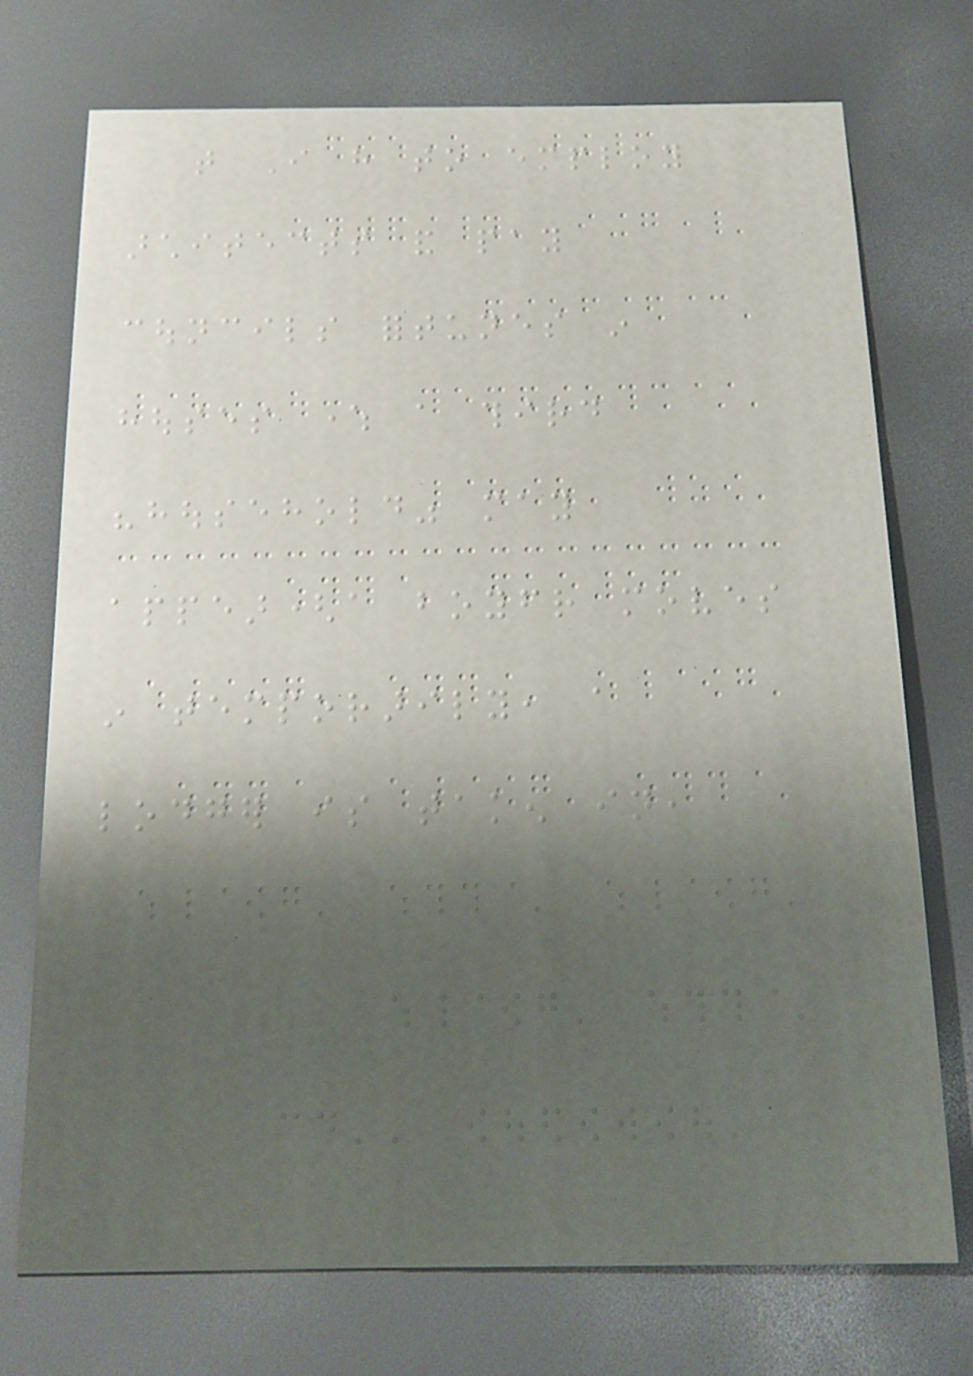that I have to employ
architects and pay
councils fortunes in
houses where a third
"household" may
appear(a boyfriend moves
in temporarily, a
lodger is taken in,
